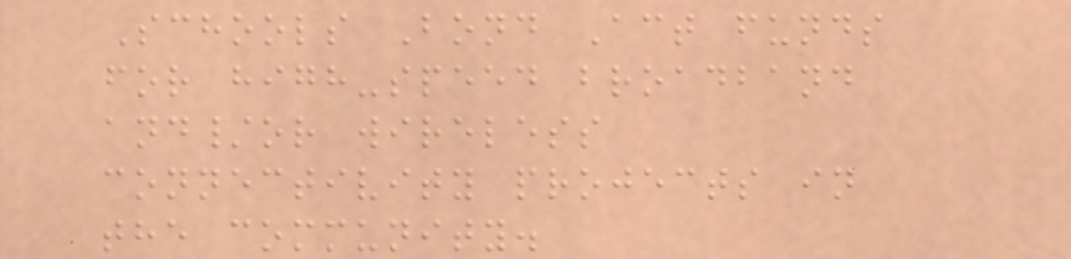Schools Bond Act funds
for high-speed broadband
and/or wireless
connectivity projects in
the community.
